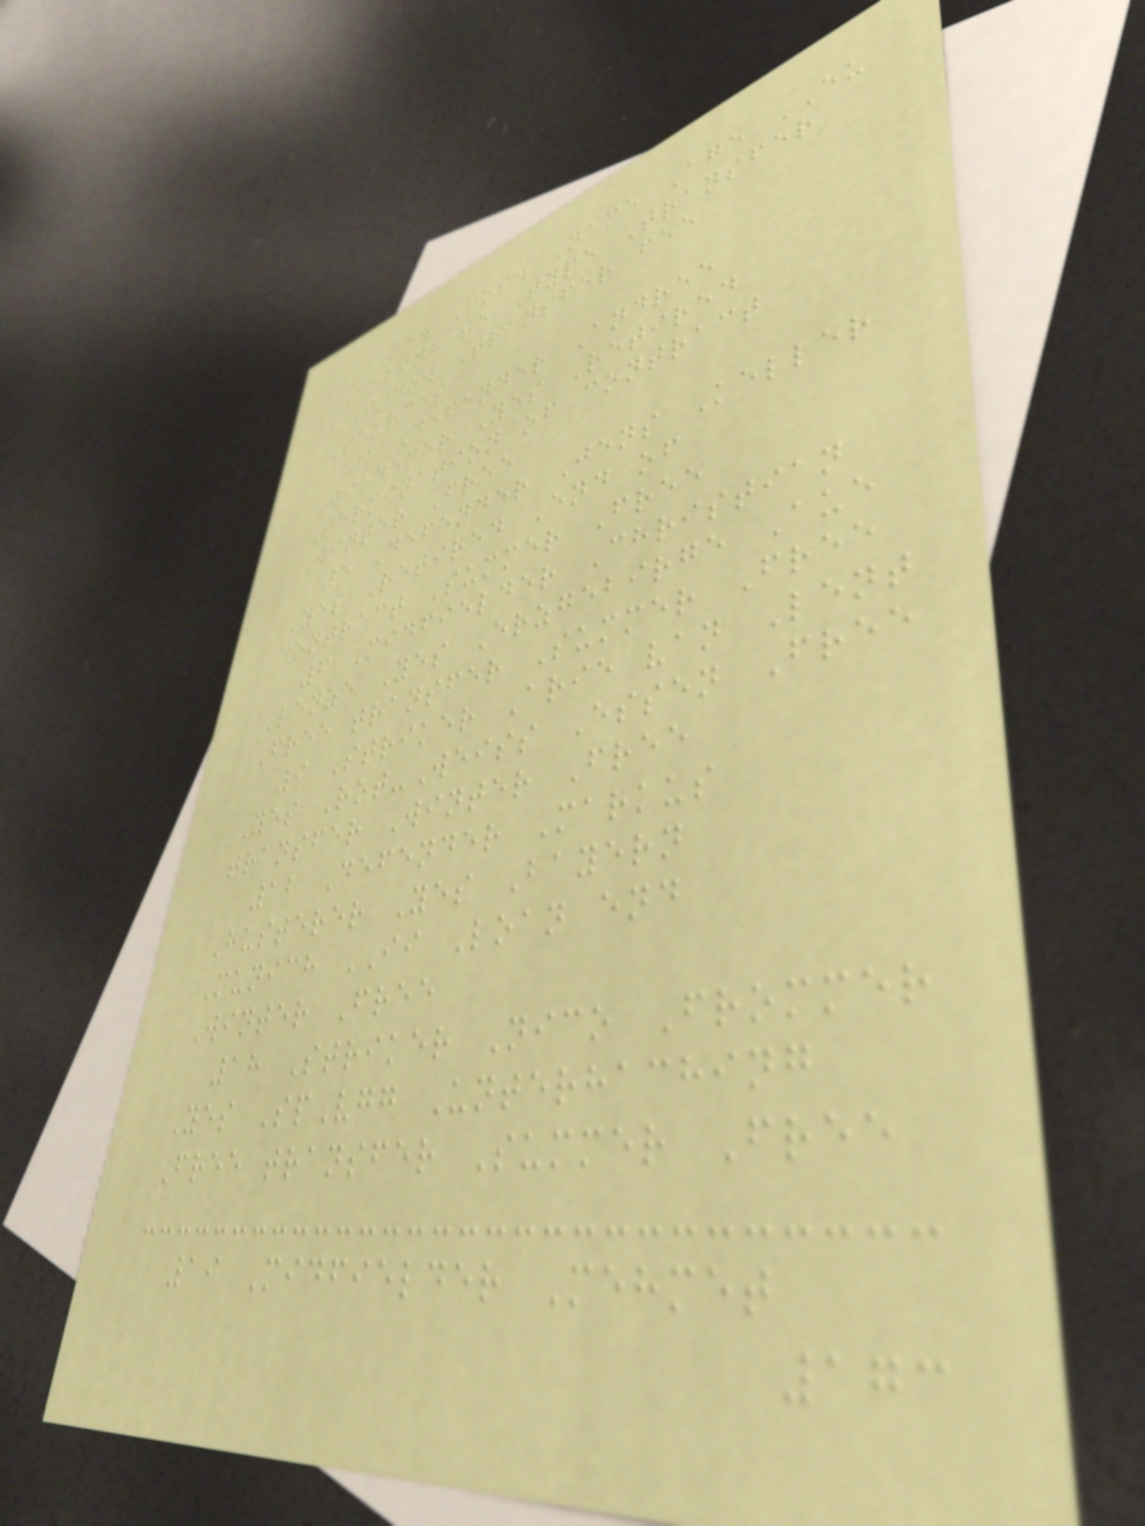No. Pos. Name Age EU
Moving to Type Transfer
Window Transfer fee
Sources
3 Defender Andree
Wiedener Yes Retired
Termination of contract
Winter Free
5 Defender Jens Keller
Yes Retired End of
contract Summer Free
6 Midfielder Christian
Lenze Yes Erzgebirge Aue
Free transfer Summer Free
9 Striker Arie van Lent
Yes Rot-Weiss Essen Free
transfer Winter Free
12 Defender Markus
Husterer Yes Bayern
Munich II Loan end
Winter Free
18 Striker Nico Frommer
Yes SpVgg Unterhaching
Free transfer Summer Free
19 Midfielder Mehmet
173
